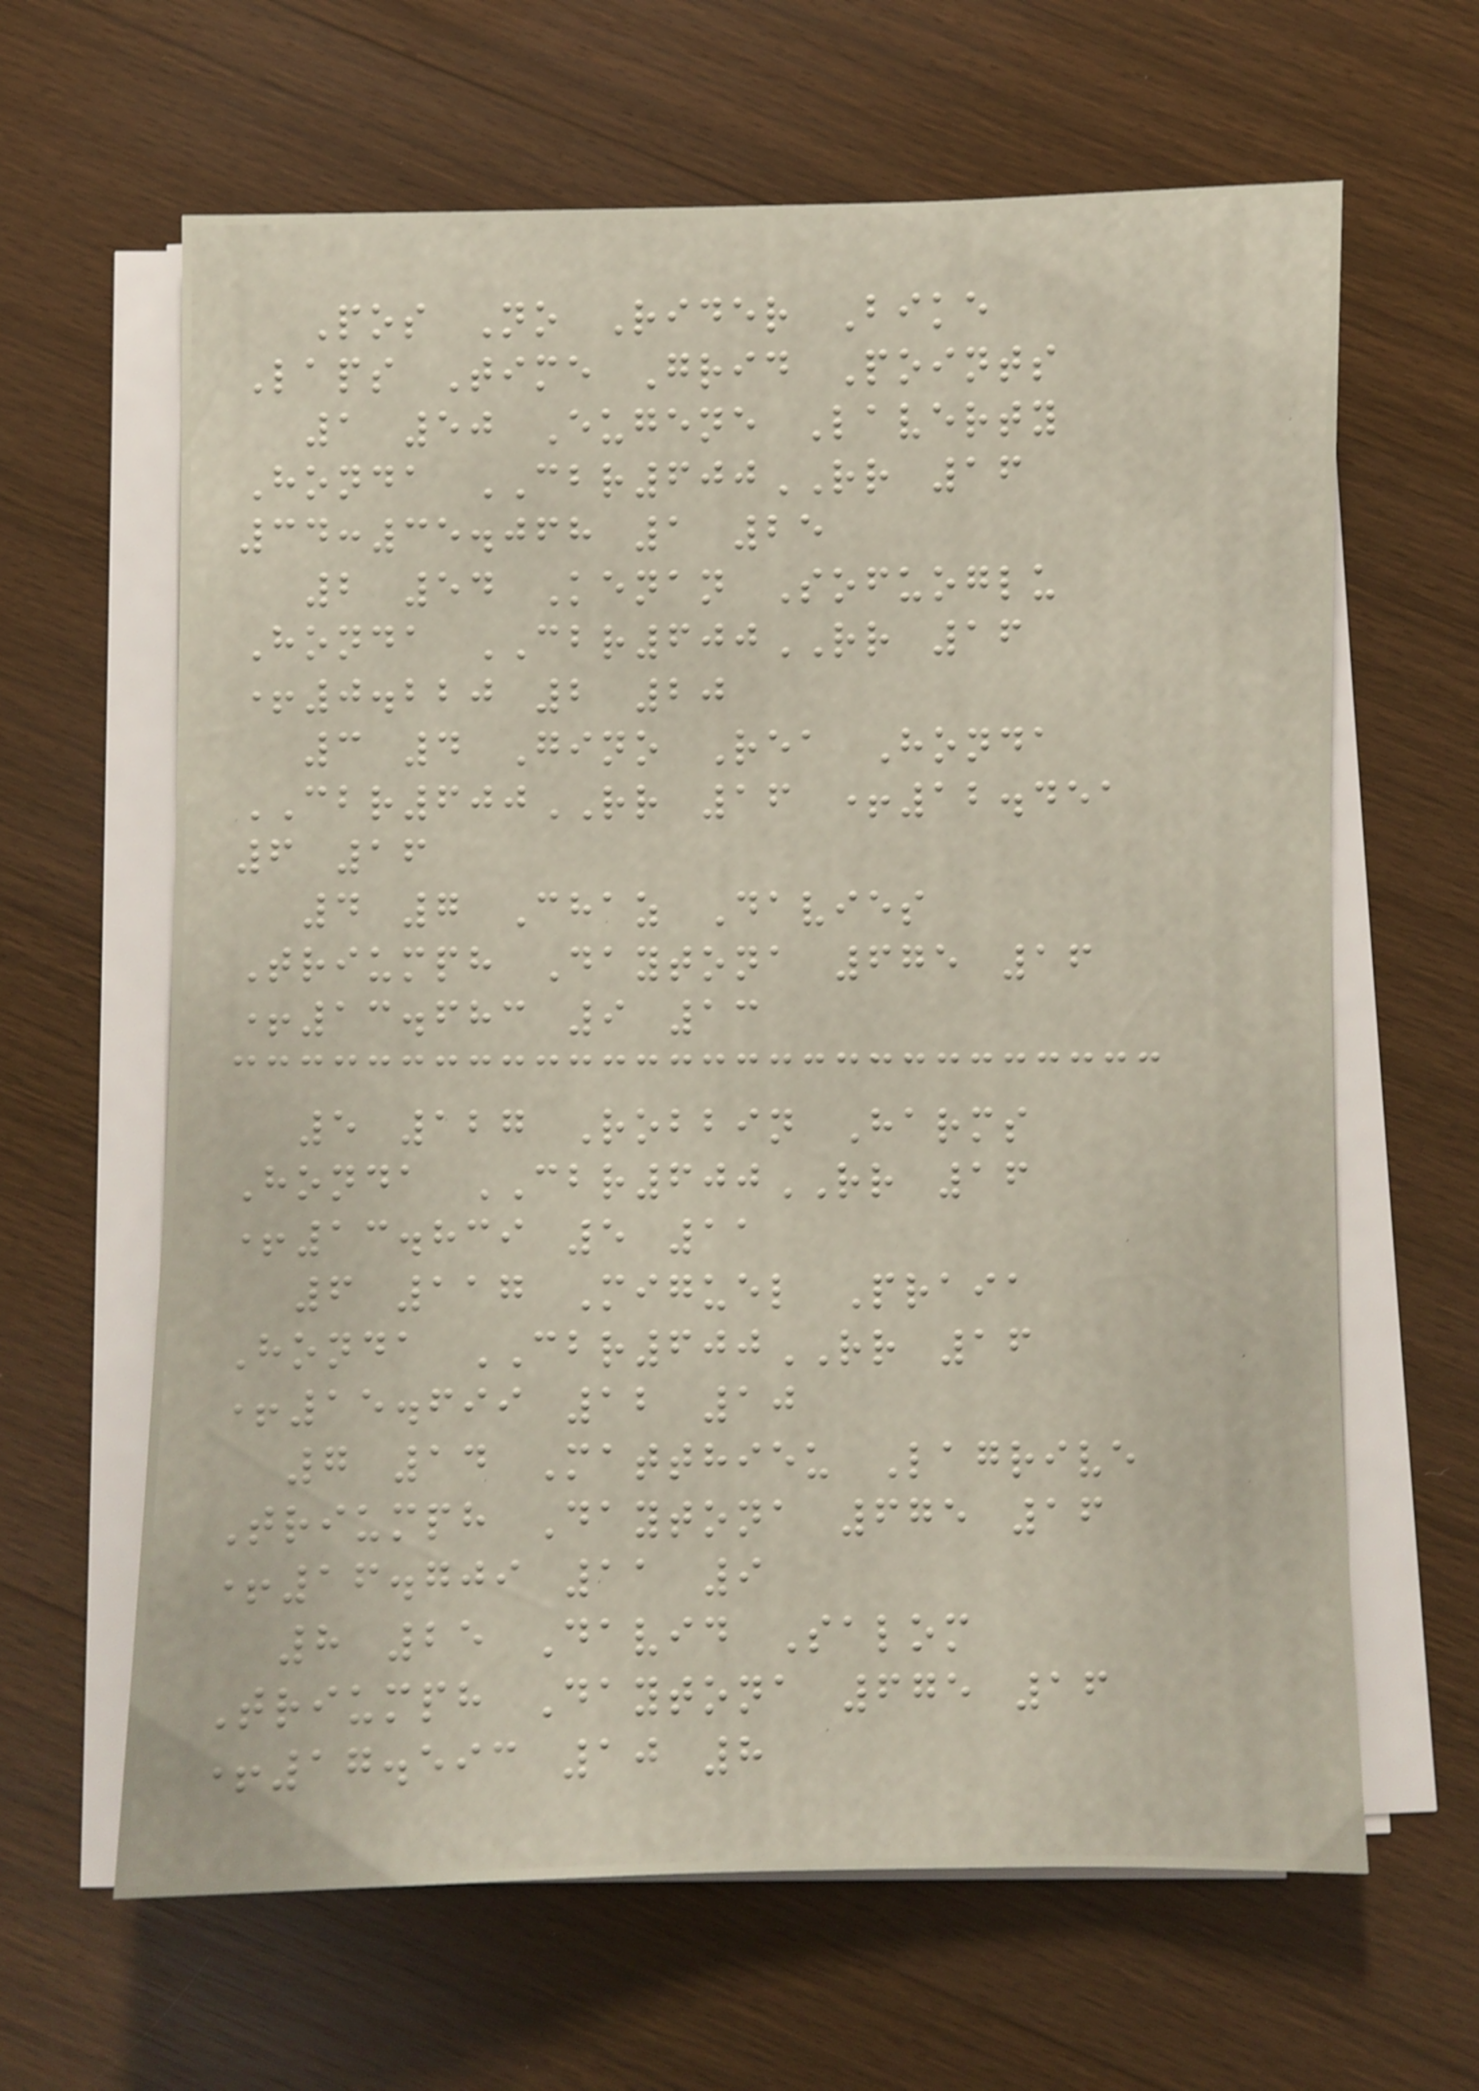Pos No Rider Bike
Laps Time Grid Points
1 50 Eugene Laverty
Honda CBR600RR 16
34:35.068 1 25
2 54 Kenan Sofuoglu
Honda CBR600RR 16
+0.220 2 20
3 4 Gino Rea Honda
CBR600RR 16 +12.451
6 16
4 7 Chaz Davies
Triumph Daytona 675 16
+13.683 9 13
5 127 Robbin Harms
Honda CBR600RR 16
+13.839 5 11
6 117 Miguel Praia
Honda CBR600RR 16
+15.699 12 10
7 14 Matthieu Lagrive
Triumph Daytona 675 16
+16.709 11 9
8 25 David Salom
Triumph Daytona 675 16
+17.593 10 8
